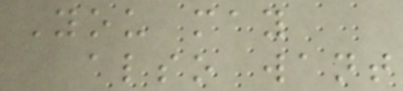You may
also want
